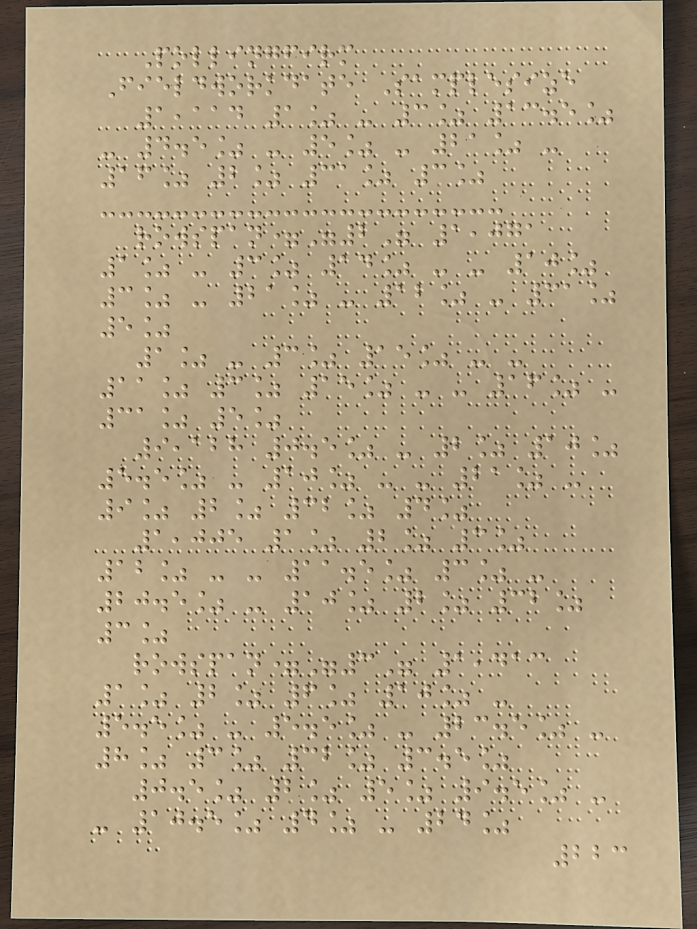Pollingfirm
Fieldworkdate Samplesize
1,114 1% - 3% 13.5%
- 4.5% - 5% - 21% -
16% 2% 31% 3%
rowspan="2" 1,071
1% - 3% 14% - - 10%
3% - 21% - 12% - 31%
5%
1% - 3% 15% - -
11% 3% 15% - - 16% -
31% 5%
9,128 0.5% - 2% 10%
5.5% - 10% - - 21% -
9% 2% 32% 4%
1,005 1% 2% 3%
12% - - 11.5% 3% -
20.5% - 10% 2% 32%
3%
rowspan="3" 1,413
1% 2% 6% 10% -
5.5% - 5.5% - 23.5% -
8% 3% 32% 3.5%
0.5% 2% 5% 9.5% -
- 10.5% 4% - 24%
223
